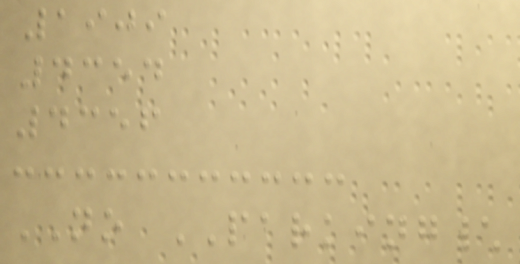1909
4354
4356
NO PARKING\
